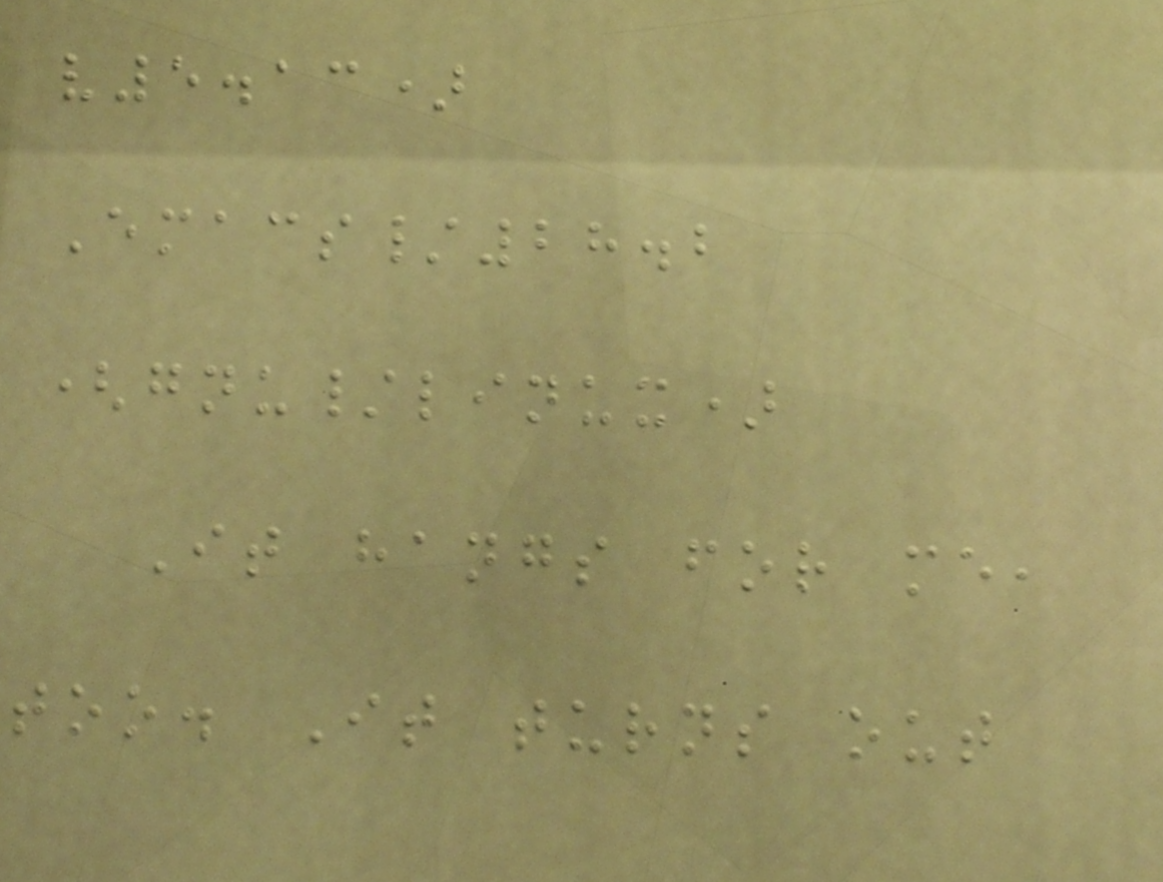v5.13)
Emacs/28.2
(gnu/linux)
It hangs for me,
too. It turns out
